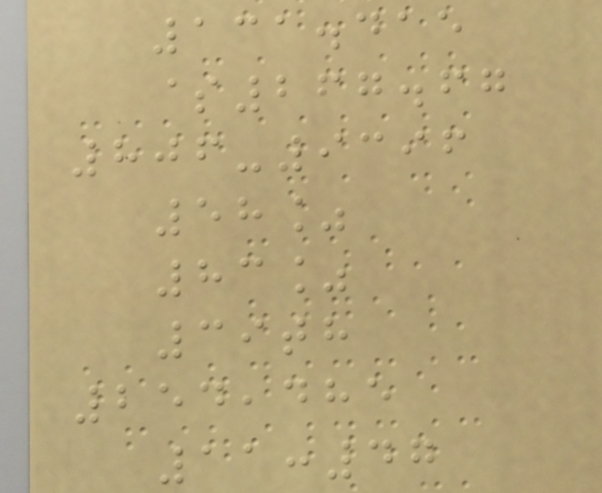131.415
$267.67
806-9396
58%
83%
39th
254,485
11:47
